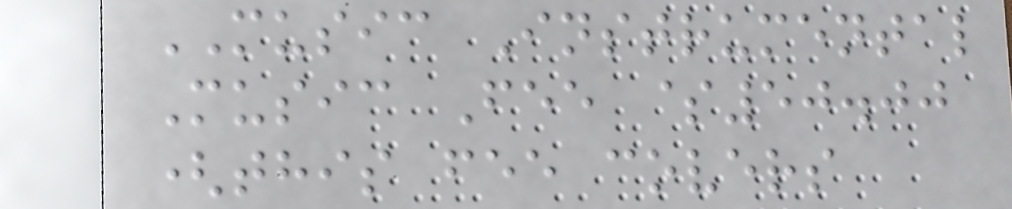MUSIC Instrumental
Music Fee $50.00
(this fee covers
